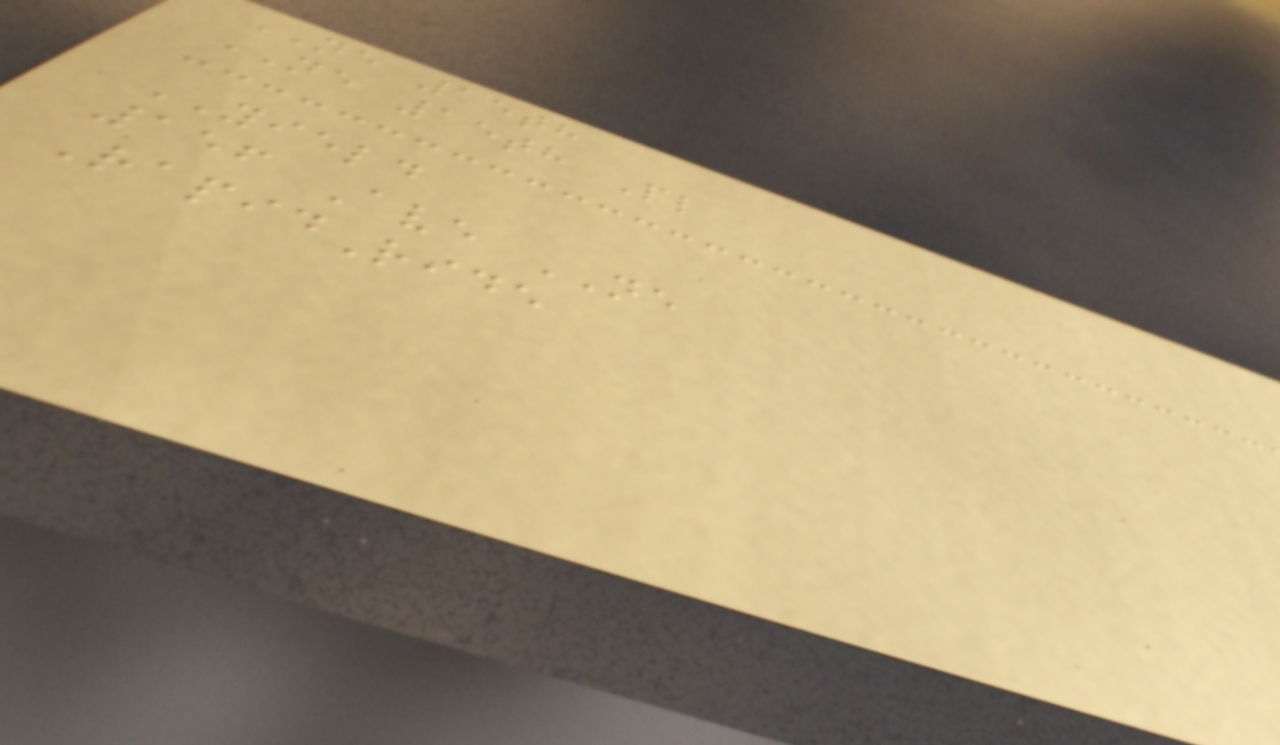NE 15th
NE 15th Pl
YIELD
156 Ave NE
RapidRide
